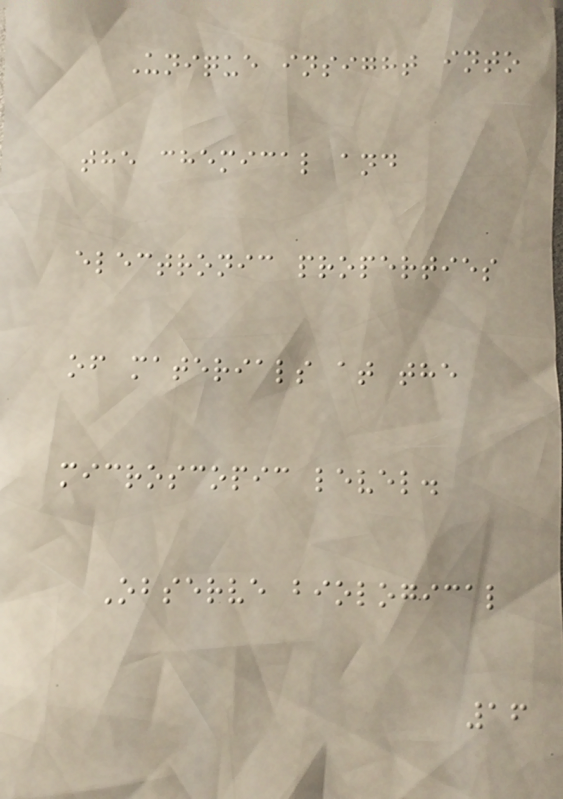Unique insight into
the chemical and
electronic properties
of materials at the
microscopic level.
Observe biological
16
